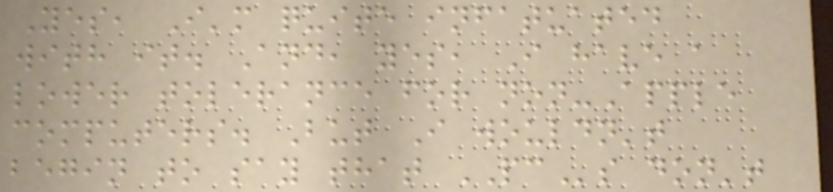Yes, I'm quite infatuated
with it. And, yes, I have a
lower tolerance for non-Apple
computers. But I wouldn't
begin to say that PCs don't
